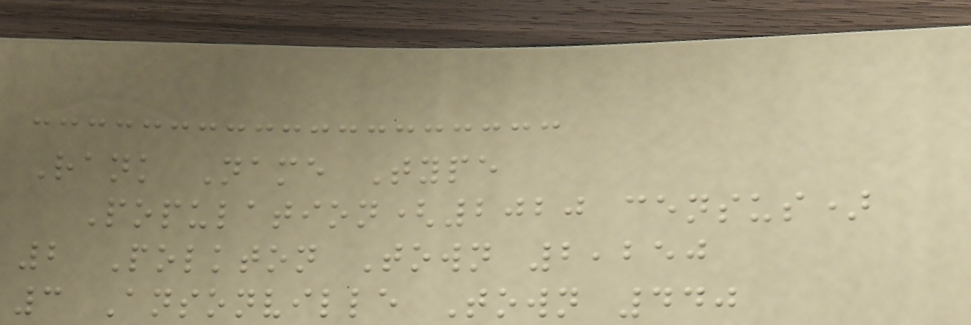Rank Name Type
Population(2020 census)
2 Polkton Town 2,250
3 Ansonville Town 440
